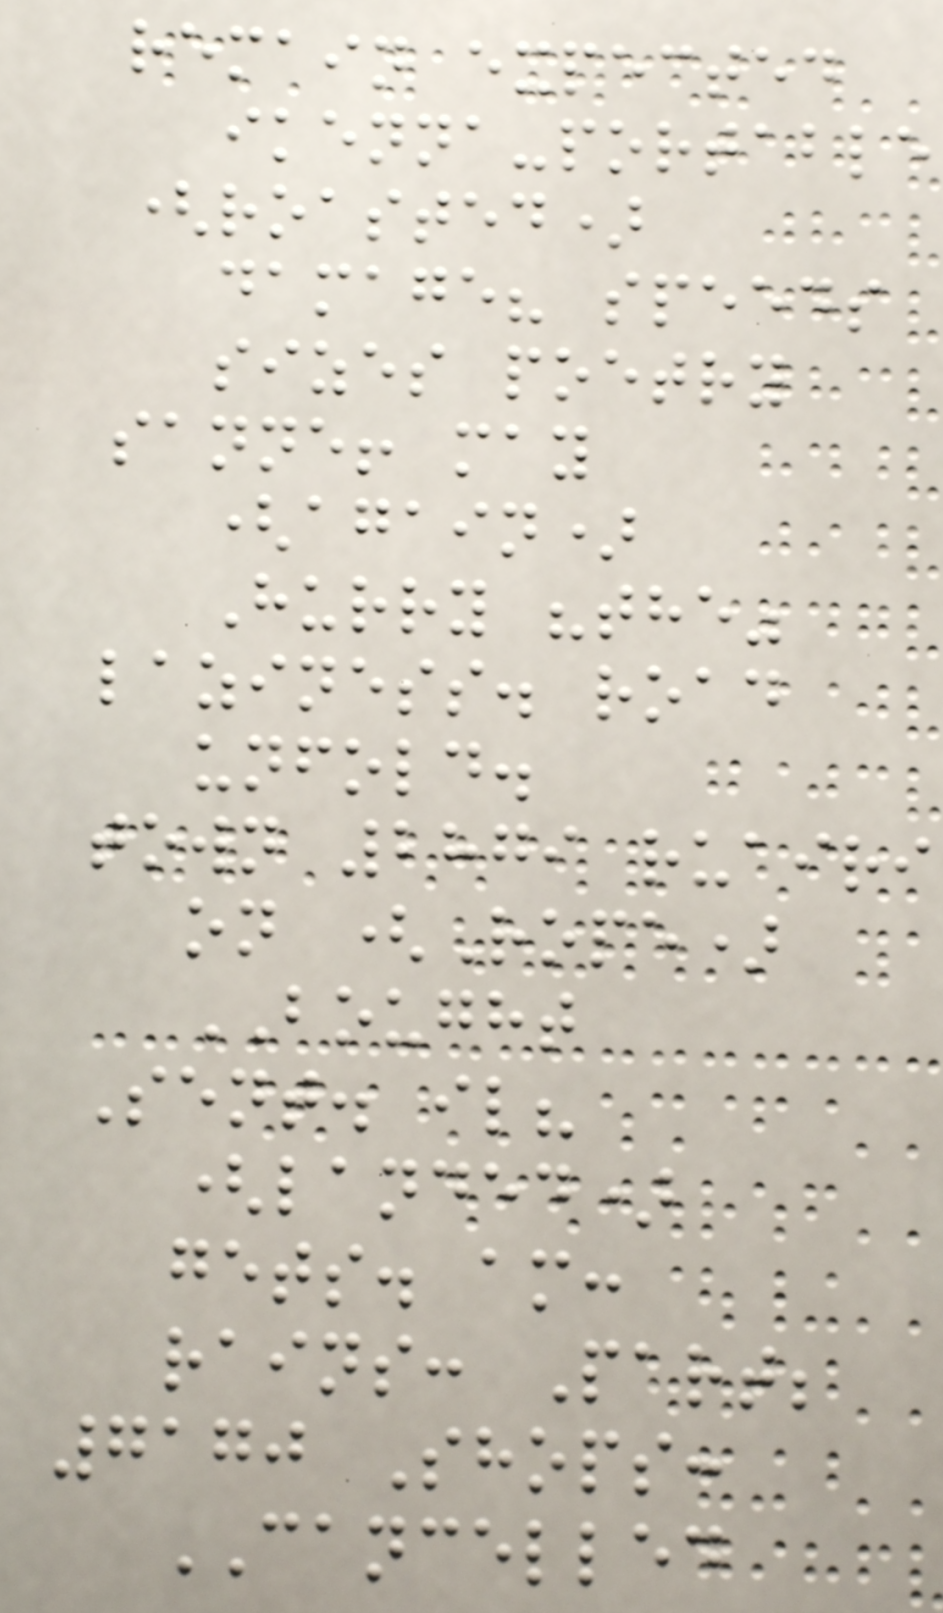remain expected
ikenna-portable
(roasted)
damage? speeds
sizes poetry
sanne! may
(again)
Hurry "the"
laziness. road
unfold.
town 2879 ruairi
on (Rope)
BOUGHT
Sent. il?
(landed)
gets. am:
rains: Part;
7170 Shops:
CANCELLED
